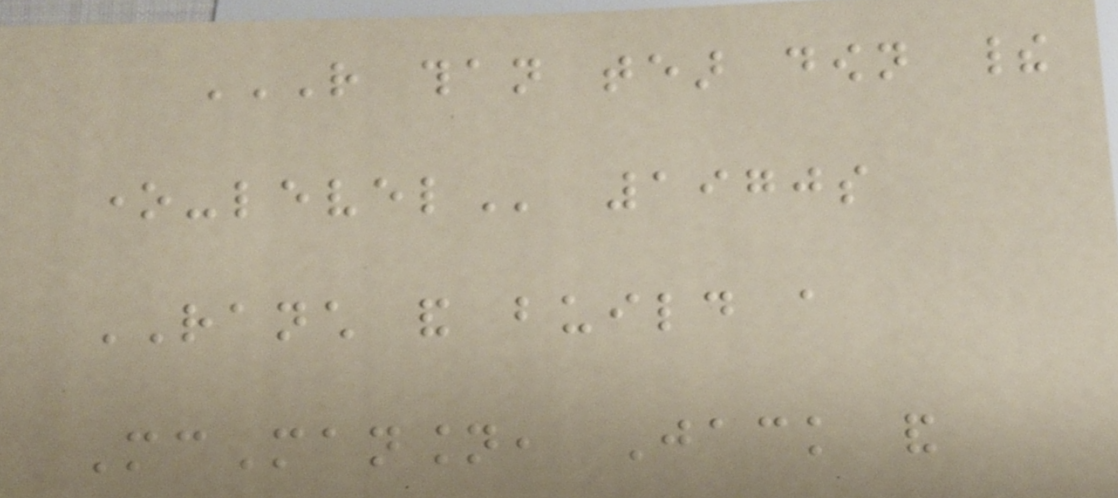RATHER THAN TEAR DOWN THEIR
ONE-LEVEL 1970s
RANCH and build a
McMansion, Jack and
